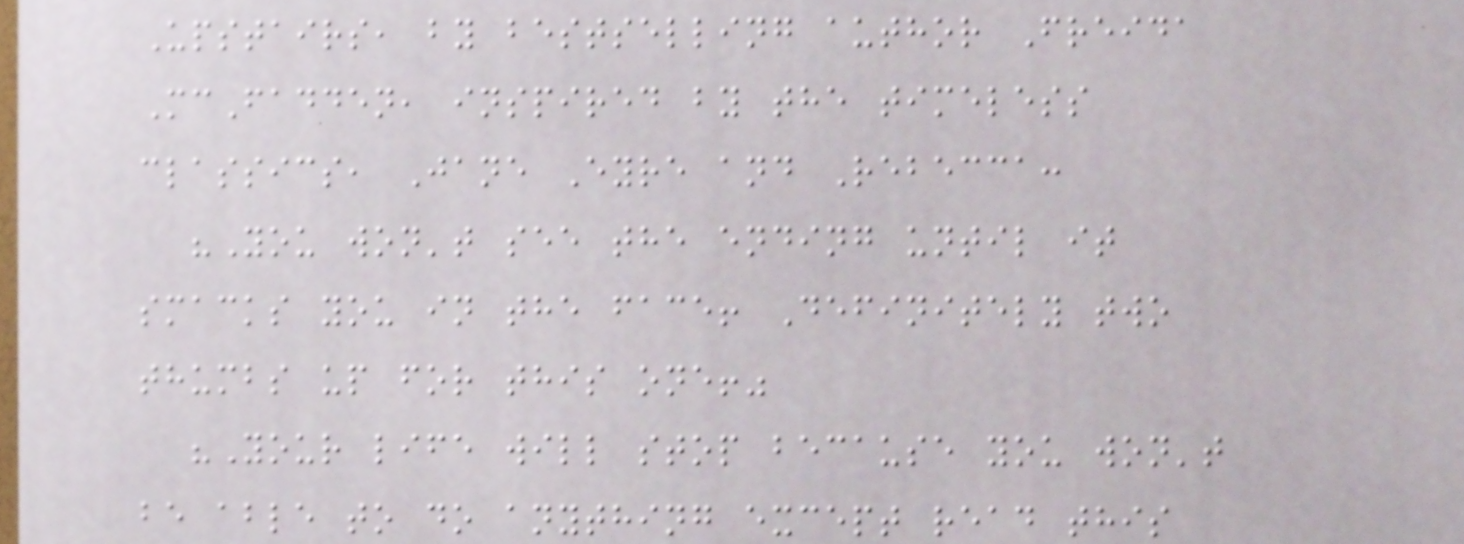Upstairs, by bestselling author Freida
McFadden, inspired by the timeless
classics, Jane Eyre and Rebecca:
"You won't see the ending until it
smacks you in the face! Definitely two
thumbs up for this one!"
"Your life will stop because you won't
be able to do anything except read this
